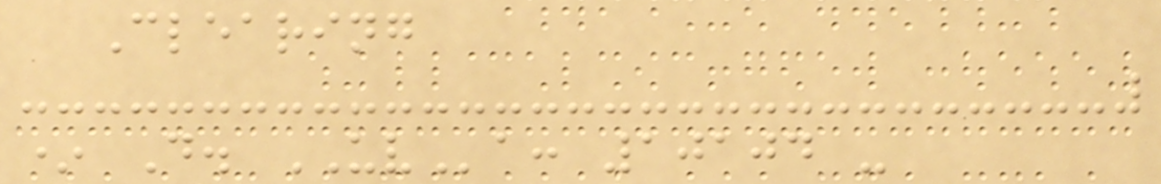Clearing
* D. UVa: 10104 -
